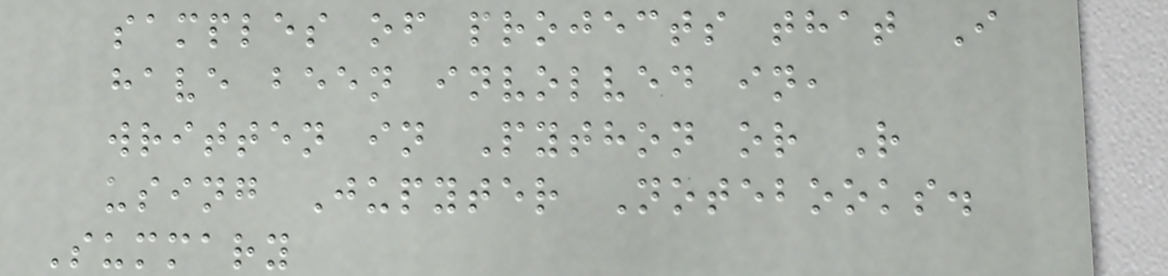samples of projects that I
have been involved in,
written in Python or R
using Jupyter Notebooks.
Summary
